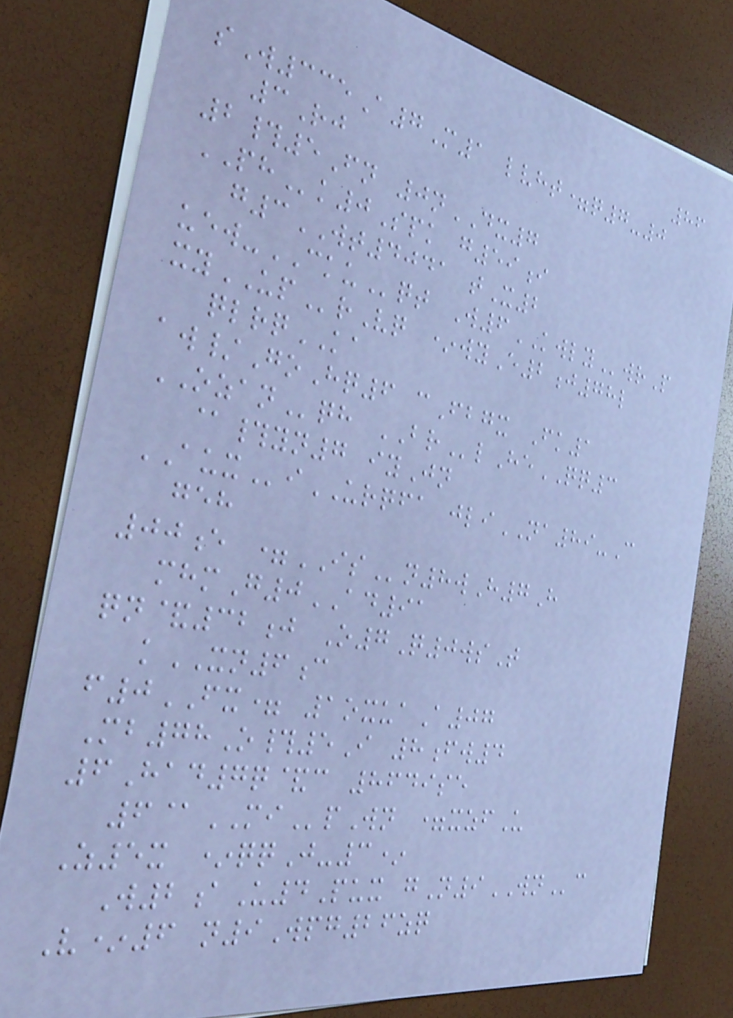86
sW335A7M1 lvht=q7-0
3Rj
2#5Fn 0nDX7
PHk0Spk g59i
g3WT4041 tX2
uew-CKUqt W6KWLYwrP
xyUPrVq *wyE2j78l
qlrqKA
aw/GoHq6 cFbgx Fk1
OZANqh BRlHeQQ3
@#yn7 iyJn
AUXiURQFA jliNA89-C
geh
00e =ISn8wH7H
mhmG0AD91
qn&32j O7Q0wsT
kXN6c
f0FX= 1oxuaA07
Mb78O#5I 8fw4
6Had7q&c 8649se
6@MIpWn =xzfU
Z5x *qqJ-3*
W2aU4Pux gN9WNc
V*6 n9Wpg26zq
